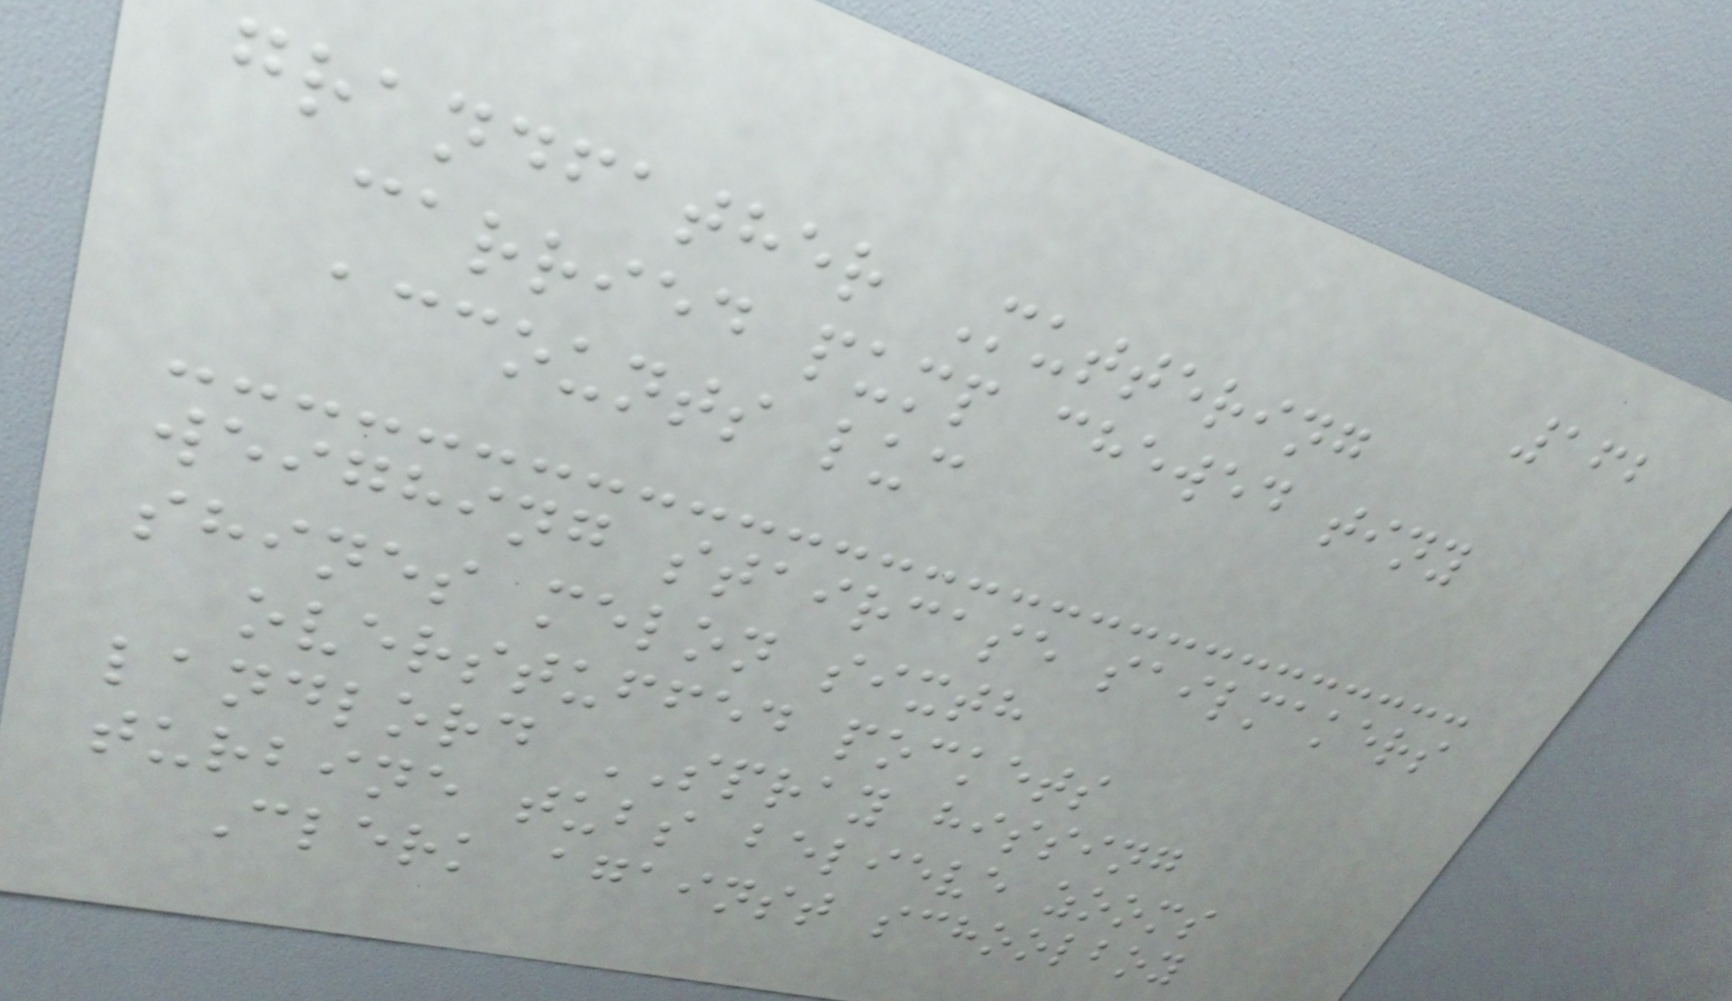162
grandfather Muttering
carried pump chewed tiny
accounts luc
weighing staircase sailmakers
shines melon sixth
overstuffed pockets
landlord SPRAY hissing
turbine tubs believe zooms
Clerk against schoolboy
